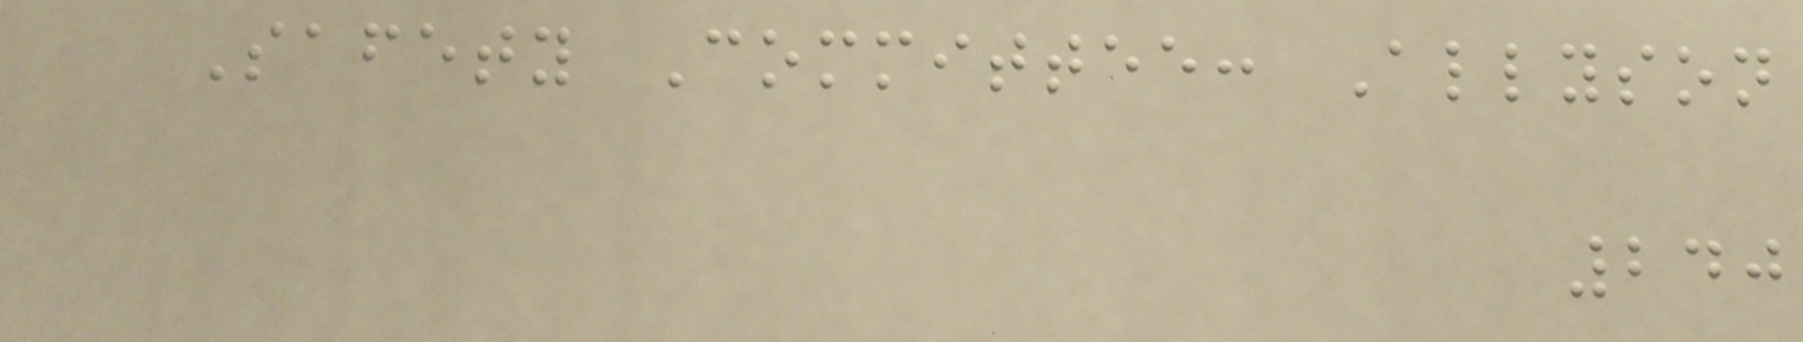Safety Committee: Allyson
240
